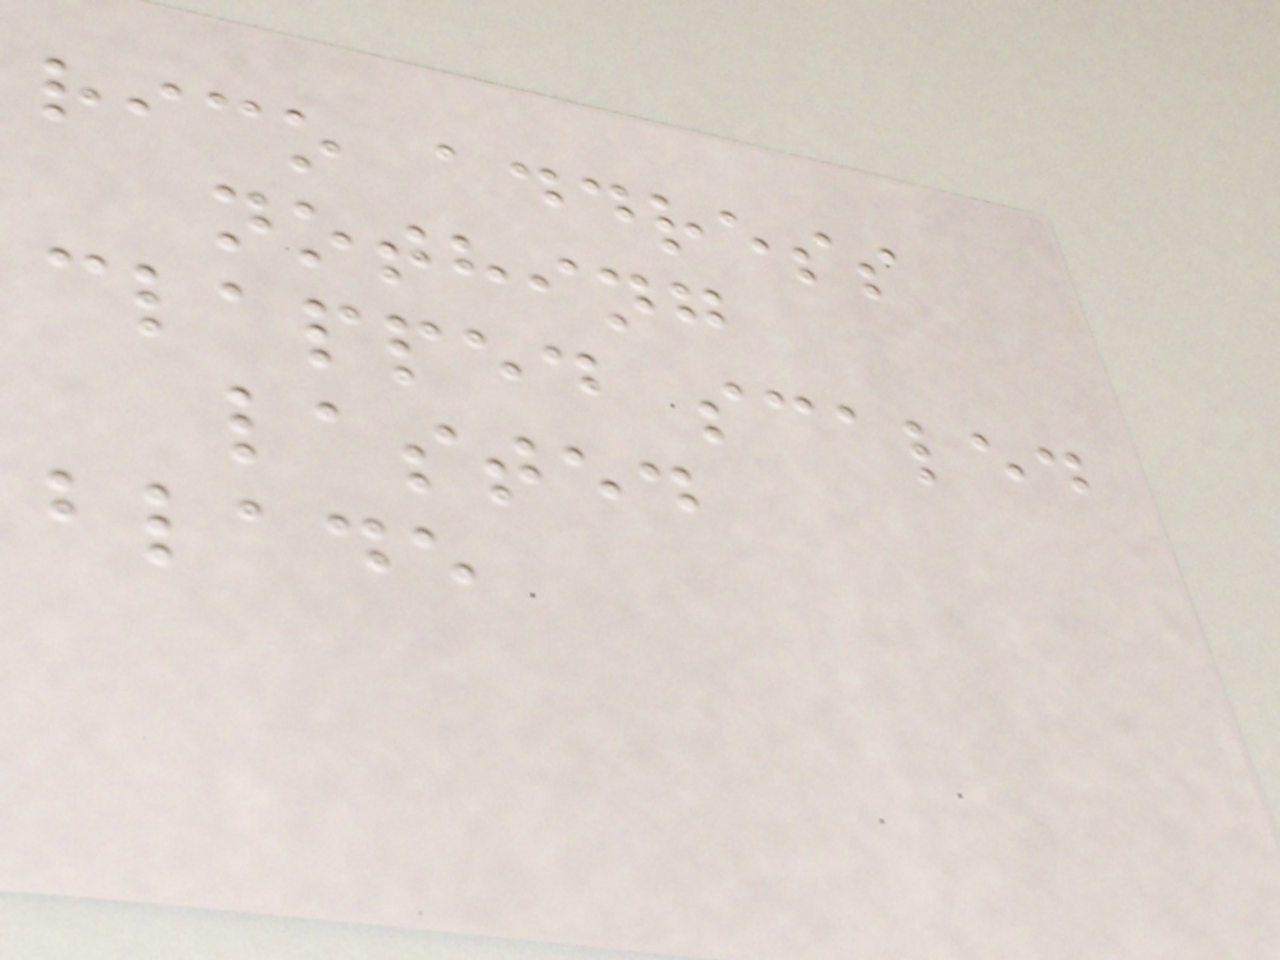rico address
nothing
clapped scaled
lasted
blade
